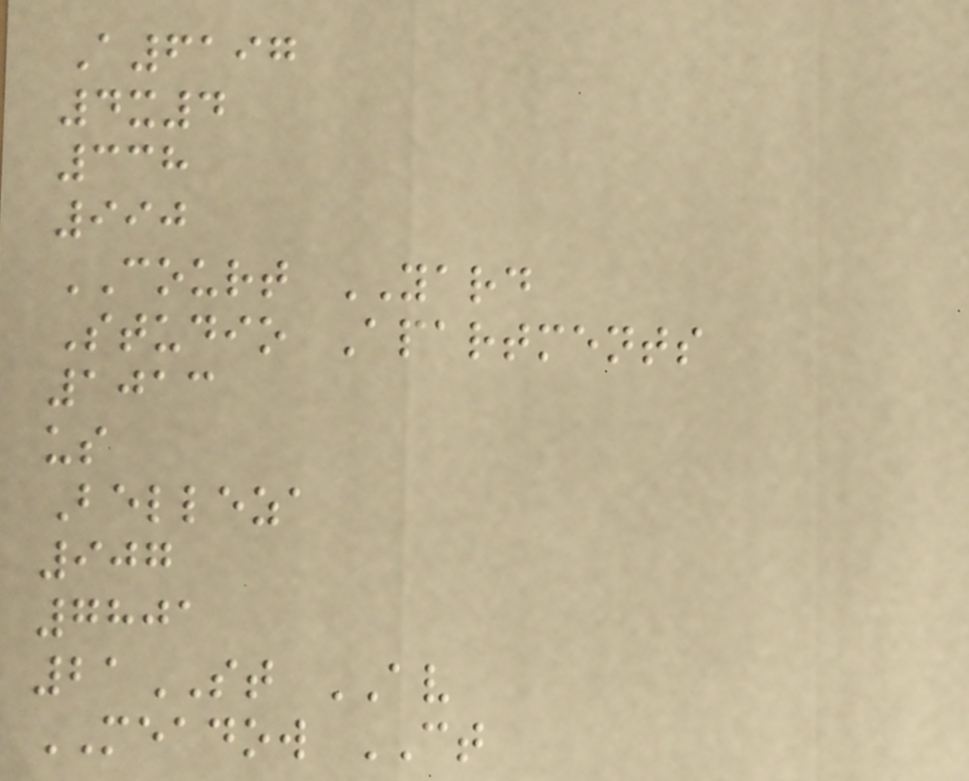A6197
4x4
338
990
COURT YARD
Studio Apartments
1013
us
Belleza
907
7801
21ST AV
MEADOW CT
